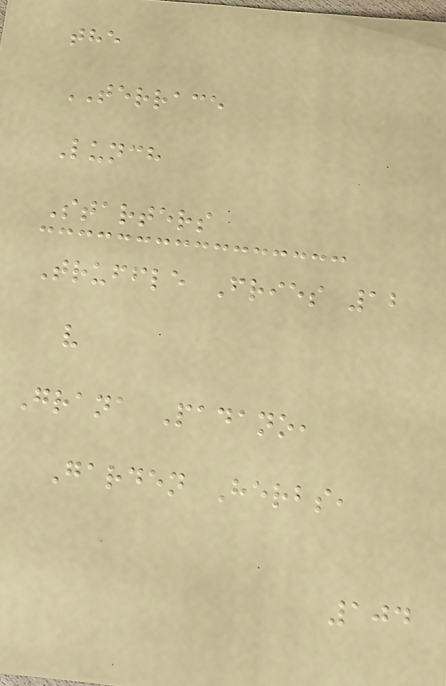the
TERRACE
Lunch
Starters
Truffle Fries 12
v
Grana Padano,
Garden Herbs,
104
